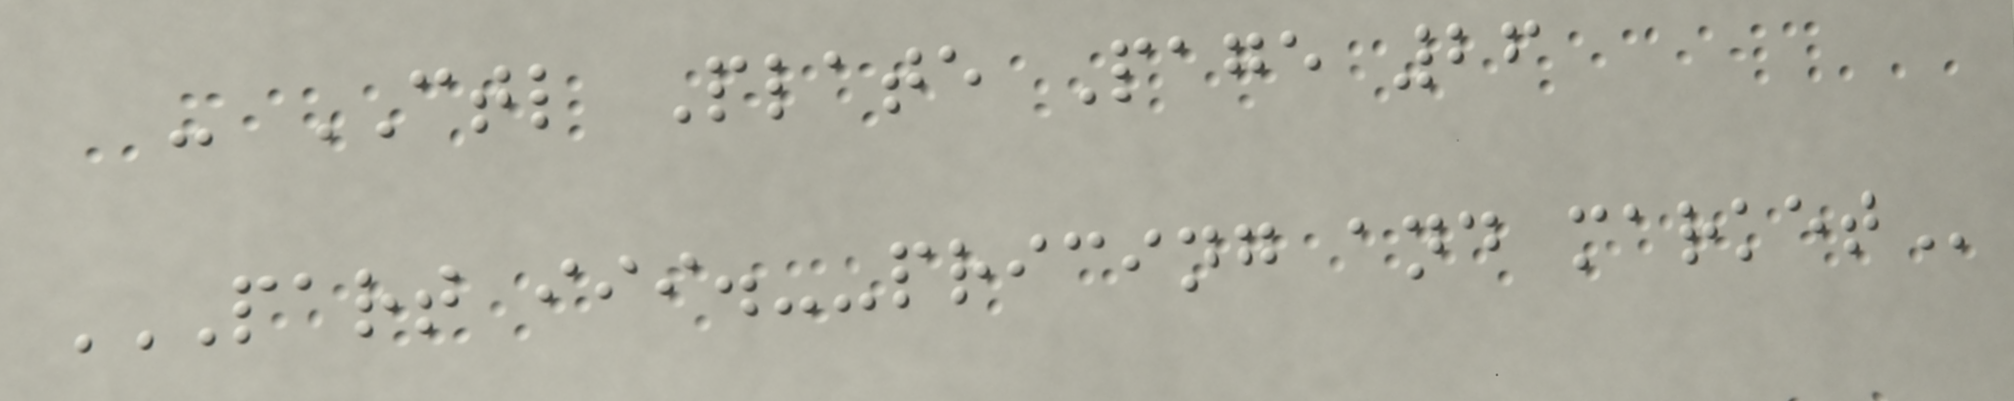- CTL Plate Page 26
PART III.--PRICING AND MARKET
